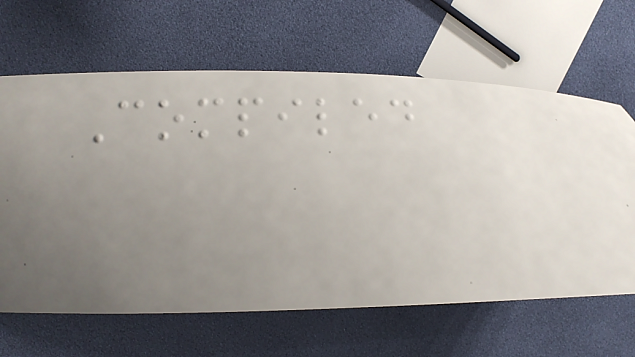Compiled
